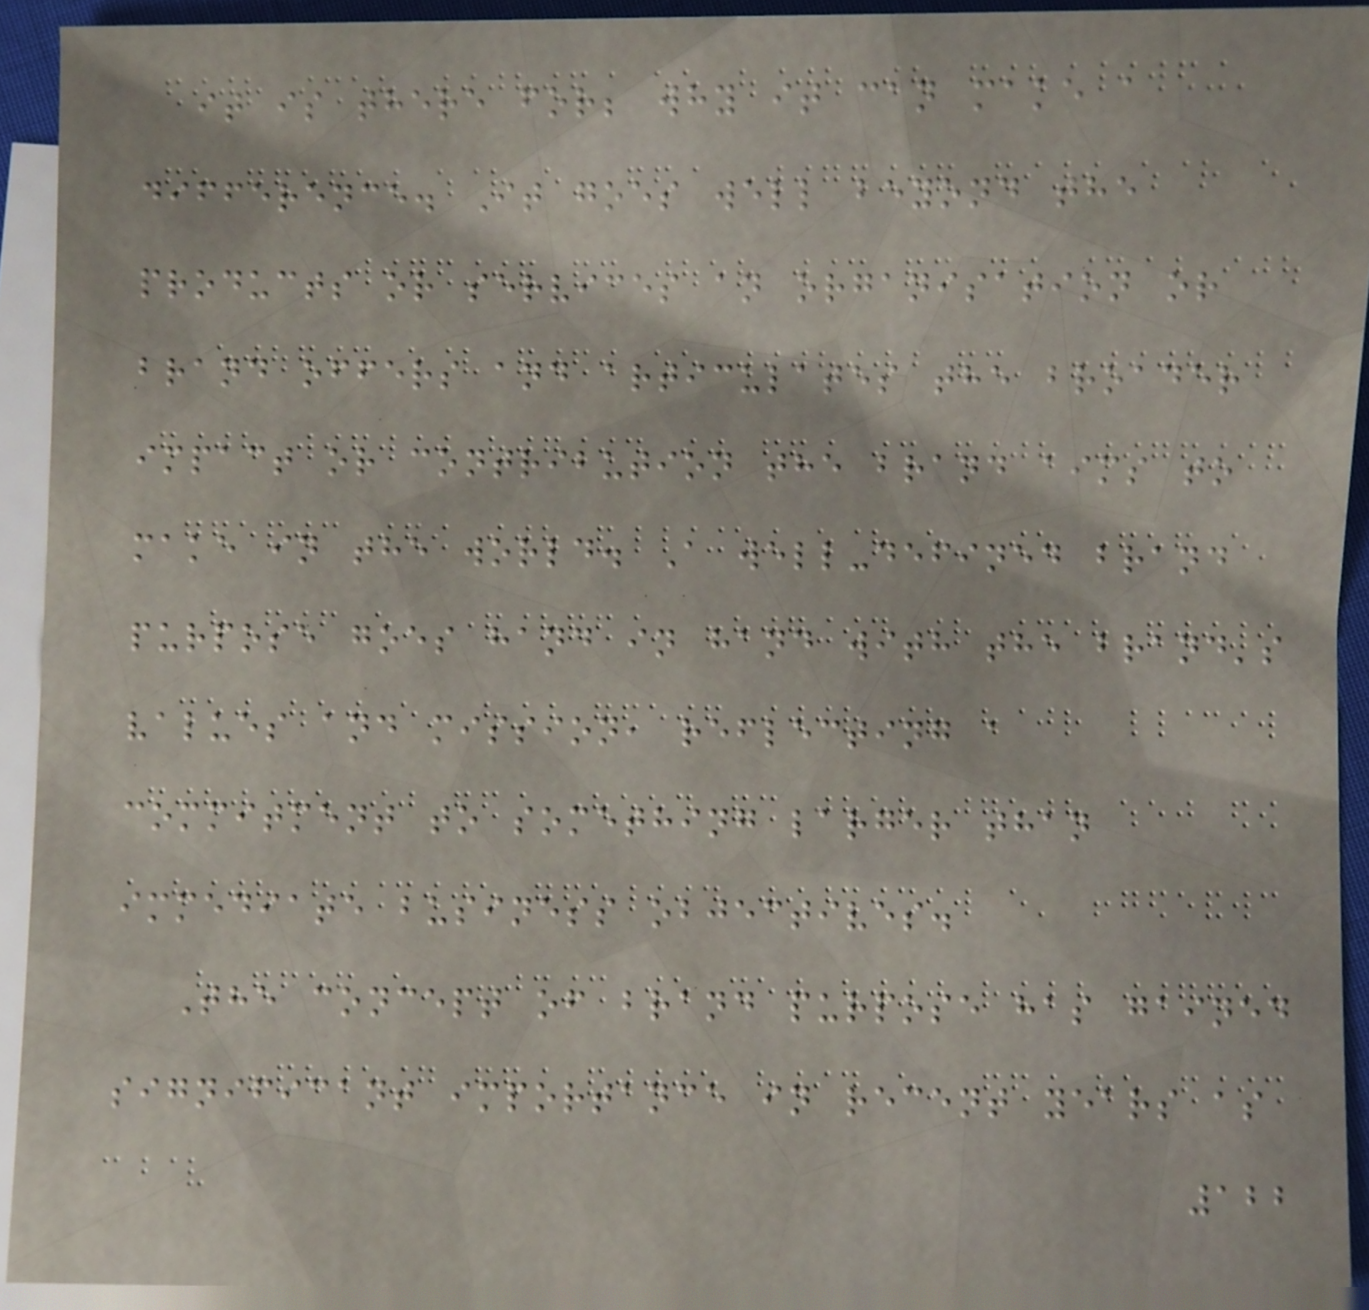it is there for; why it can make a
difference. It goes well beyond the
products or services an organisation or
brand offers and articulates the broader
impact or contribution the brand aims to
make in the world. A well-defined brand
purpose goes hand in hand with the brand's
values and mission, reflecting a
commitment to something larger than
immediate business objectives.
The concept of brand purpose has gained
significant importance in recent years as
122
